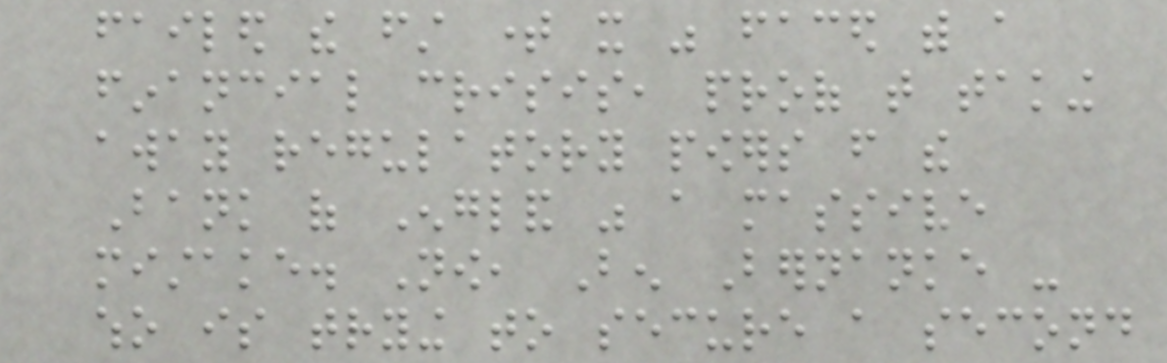failed the first time it was faced with a
financial crisis, proof that taking
away regulatory powers from the
Bank of England was a massive
mistake. Now, Ben Bernanke -
who is trying to secure a second
